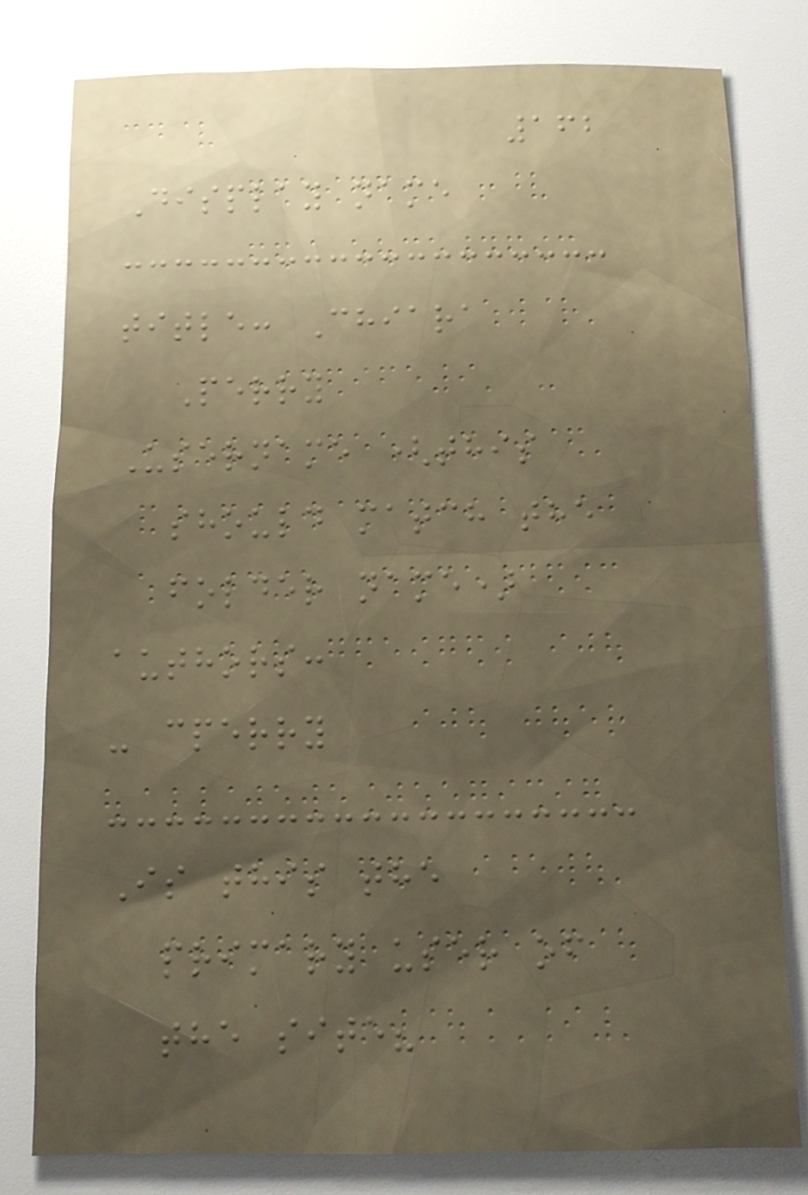162
Display name
title: Chiara
Perry
Username (this
should match the
folder name)
authors:
- cperry
Is this the
primary user of
the site?
